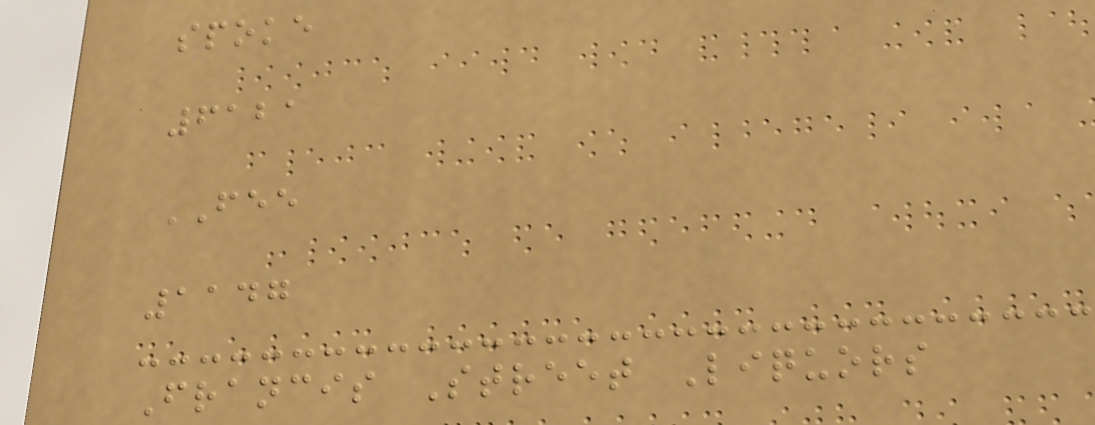spoke
6121
FEE
1147
Francis Street Liquors
